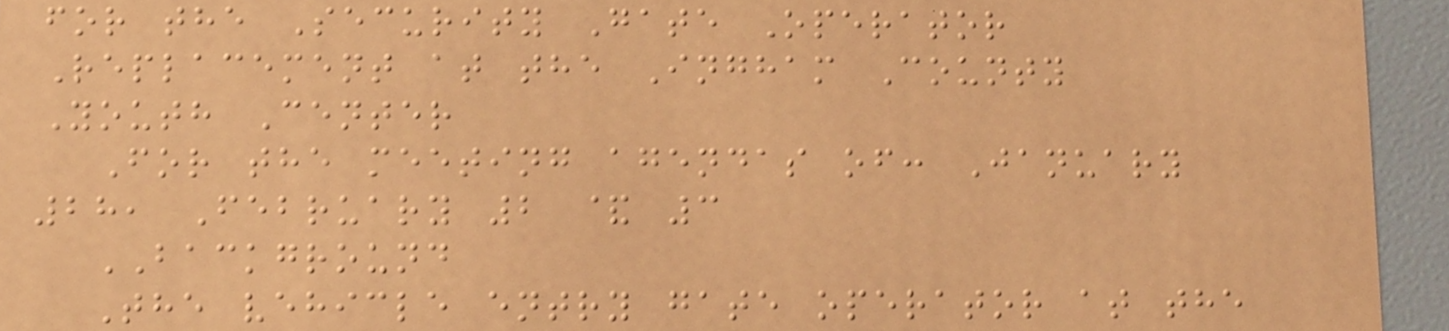for the Security Gate Operator
Replacement at the Ingham County
Youth Center
For the meeting agendas of: January
28, February 2 & 3
BACKGROUND
The vehicle entry gate operator at the
